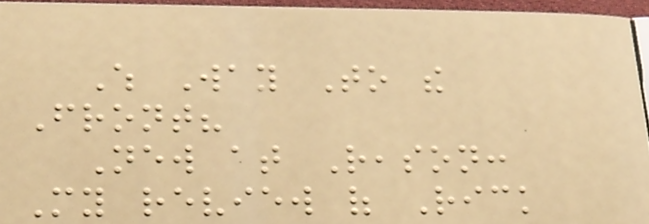Which Way To the
Front?
New at Reason:
My review of Rick
